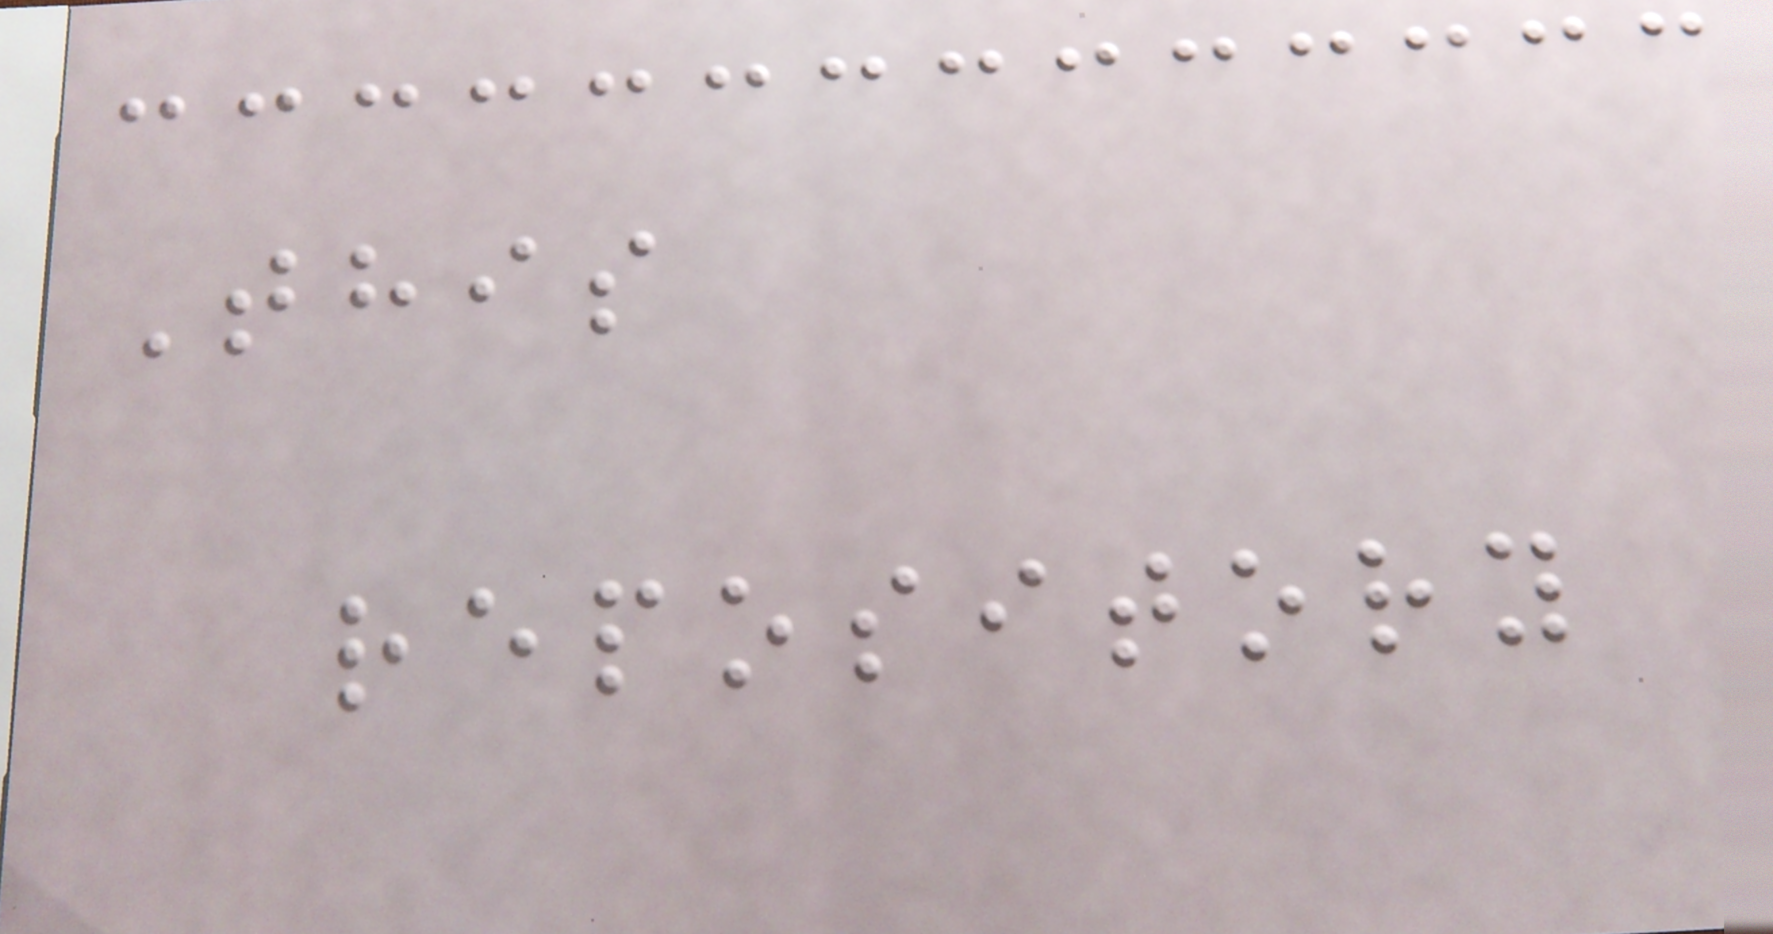This
repository
